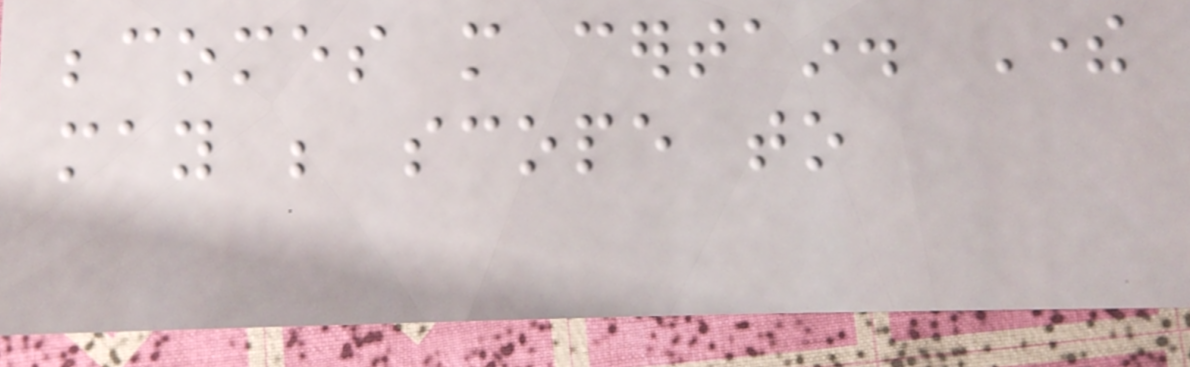becomes more certain. There
may be scope to
